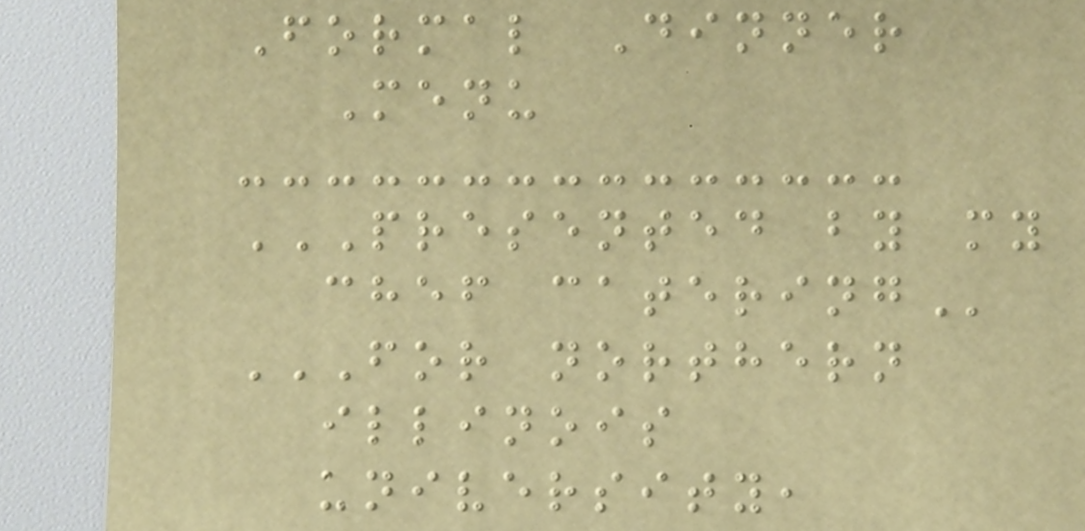Formal Dinner
Menu
PRESENTED BY MY
CHEF CATERING
FOR NORTHERN
ILLINOIS
UNIVERSITY,
